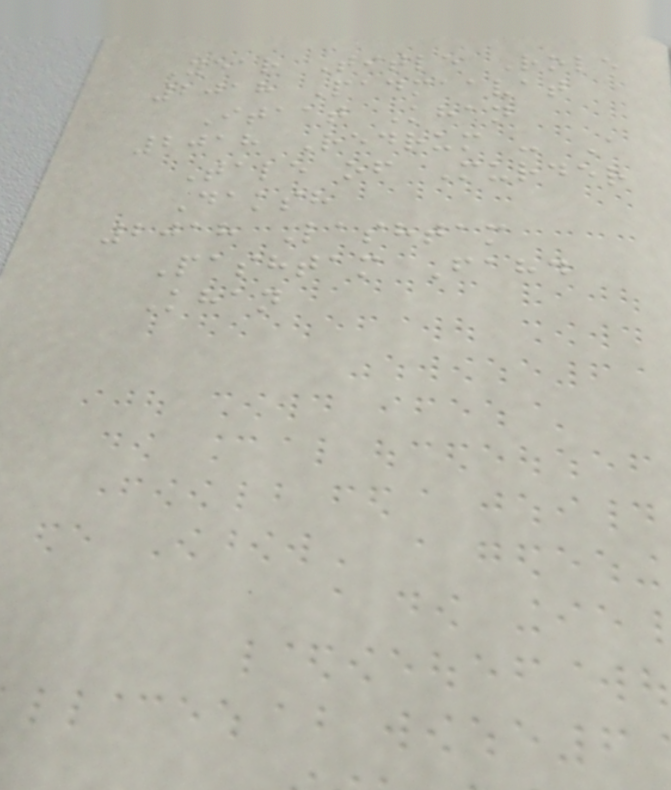Year Title Role
2018 Padmaavat
Itaat Khan
2018 Redrum - A
Tale of Murder
Daksh
2018 Lashtam
Pashtam Fahd
Khan
